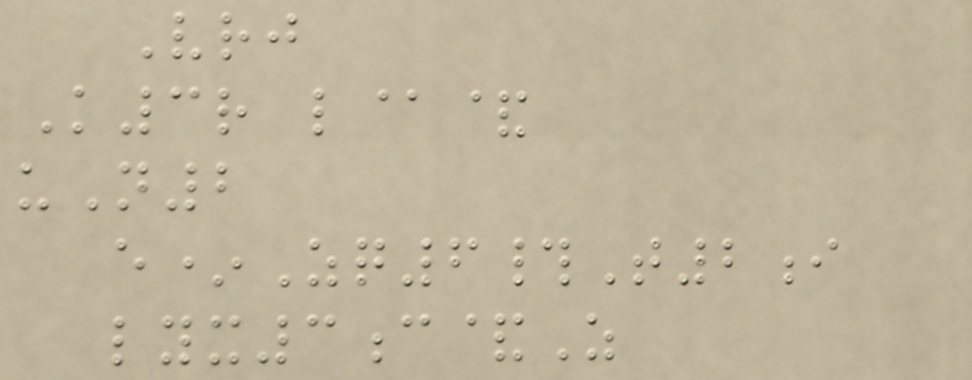Vrj
K3r l@&
uN2
e*Zq6#T2i
lyx3c&Z
